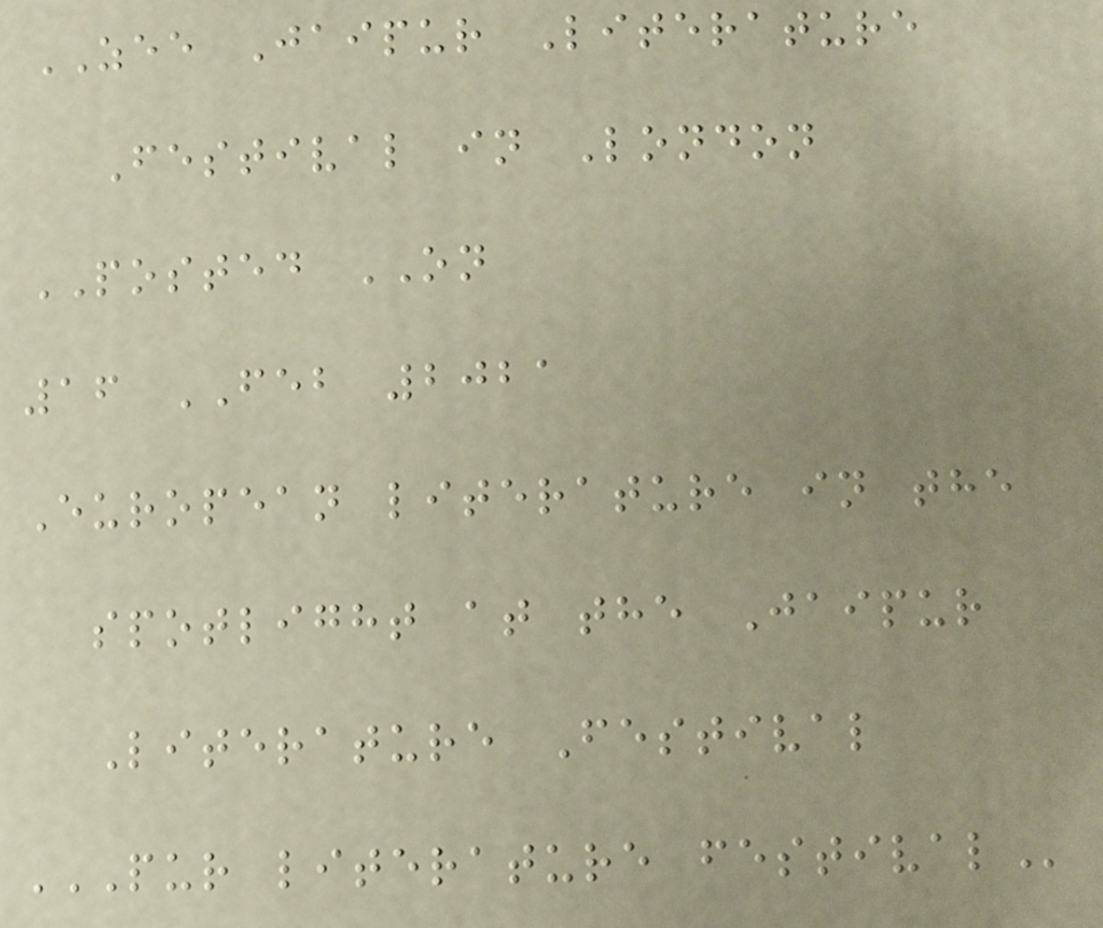ZEE Jaipur Literature
Festival in London
POSTED ON
16 FEB 2021
European literature in the
spotlight at the Jaipur
Literature Festival
PUR LITERATURE FESTIVAL
